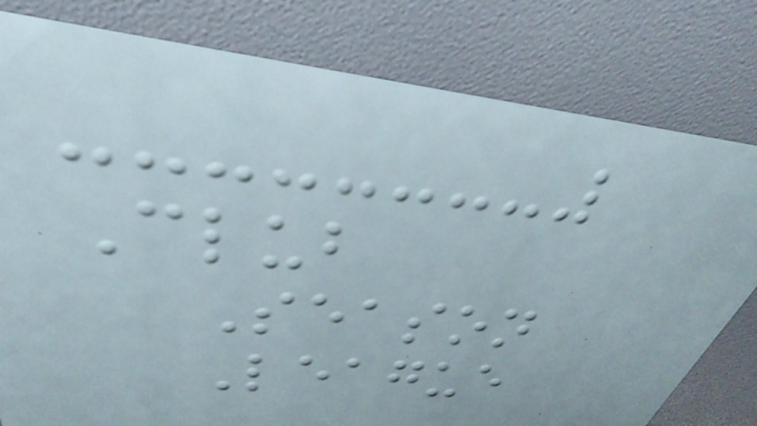Club
Season
League
